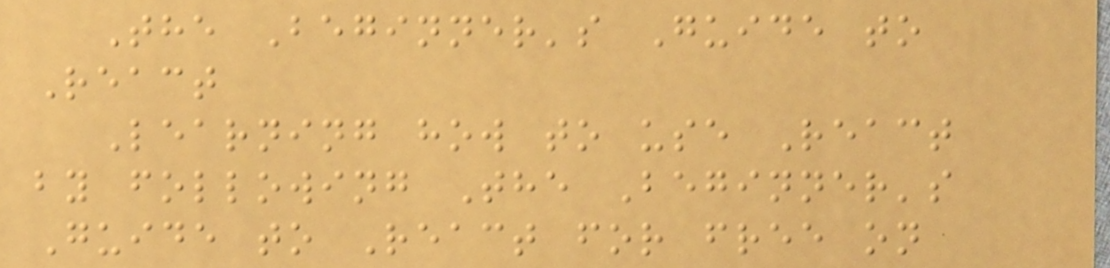The Beginner's Guide to
React
Learning how to use React
by following The Beginner's
Guide to React for free on
